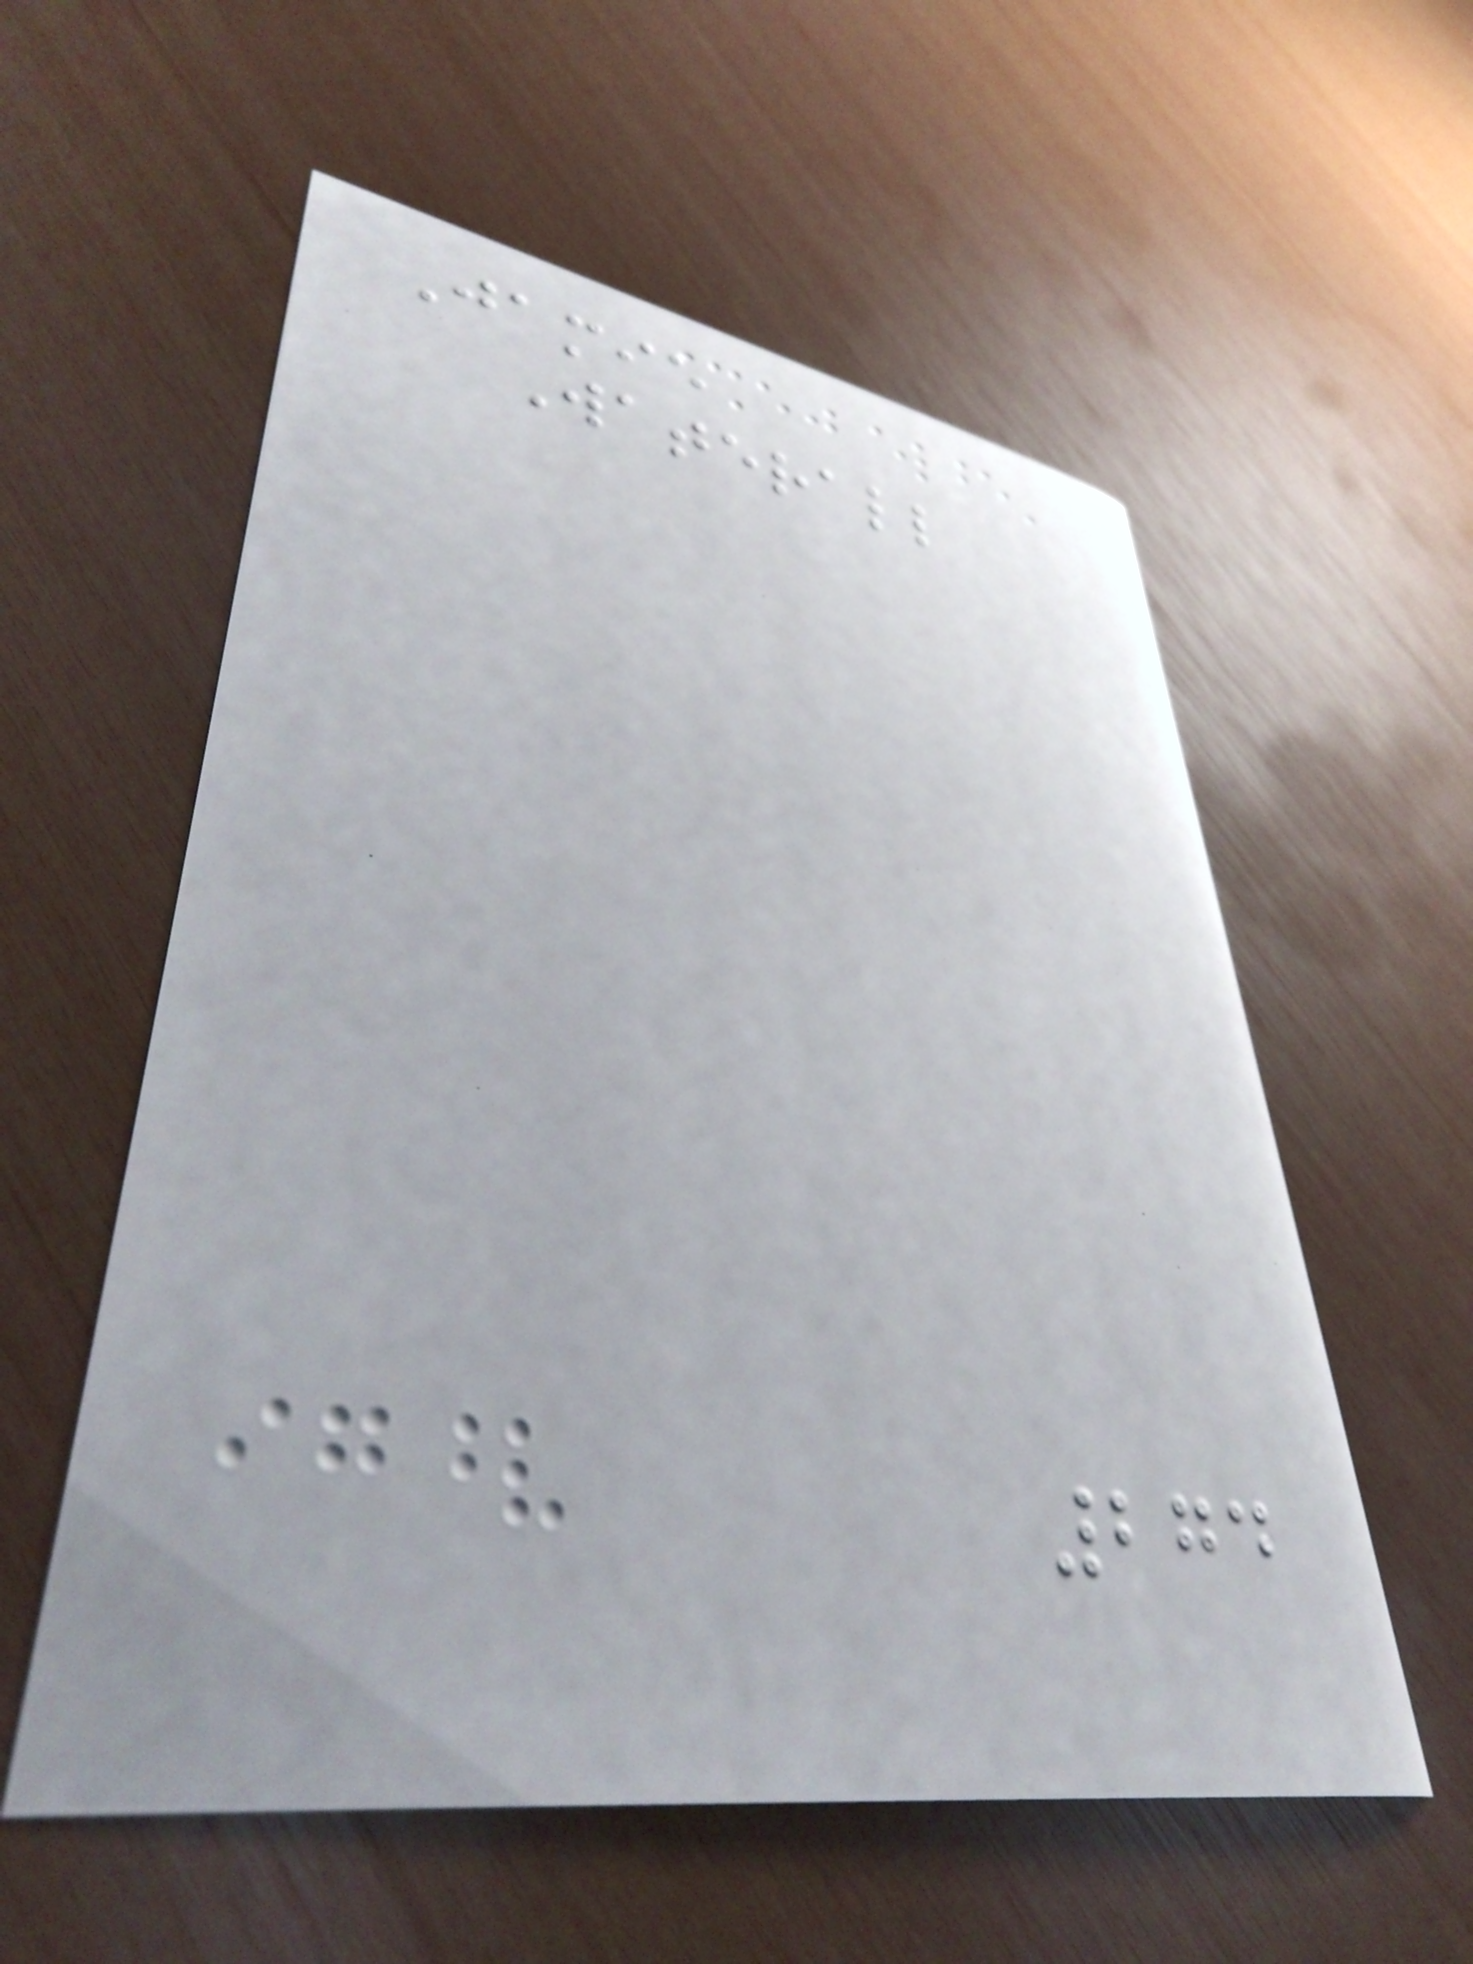Jamie
Waterall
274
